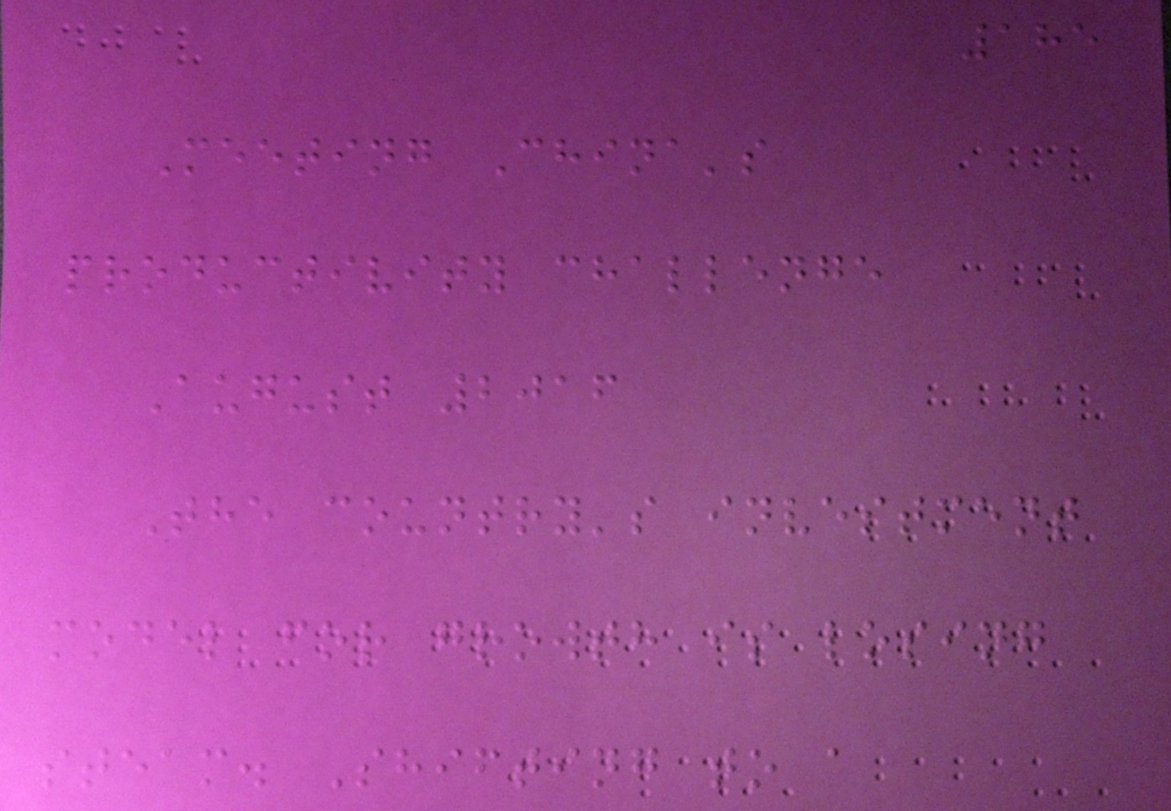185
Meeting China's
productivity challenge
August 2016
The country's investment
model for growth is losing
steam. Shifting to a
